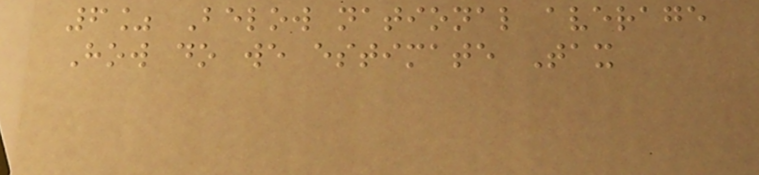6% Below national average
How do we estimate Tax
